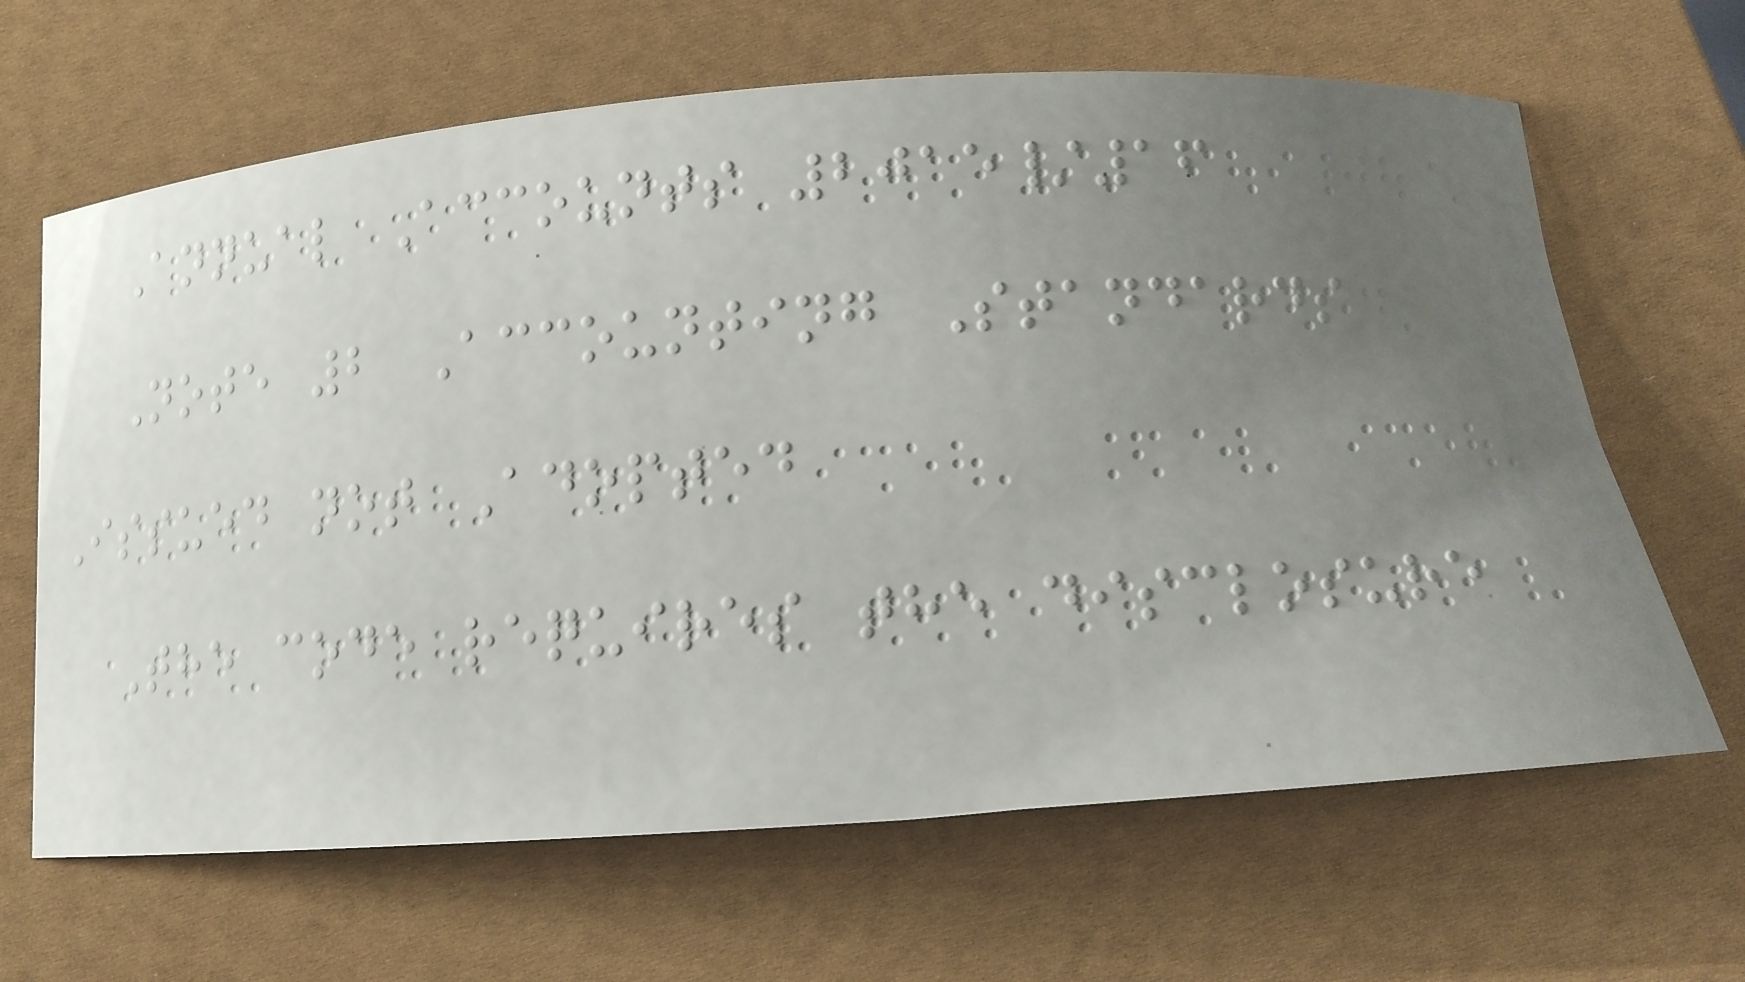Annual Accounts 2015/16
Note 2 Accounting Standards
Issued not Adopted
The code requires the disclosure
